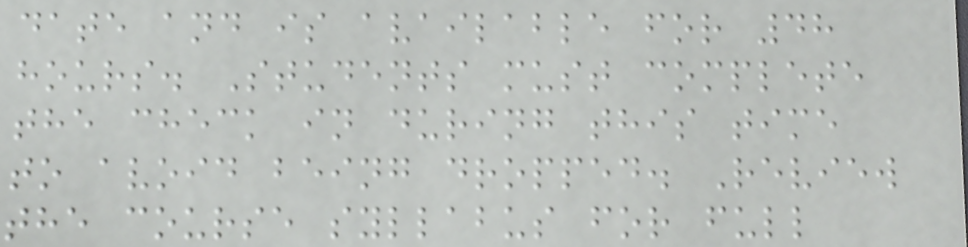date and is available for 48
hours. Students must complete
the check in during this time
to avoid being dropped. Review
the course syllabus for full
